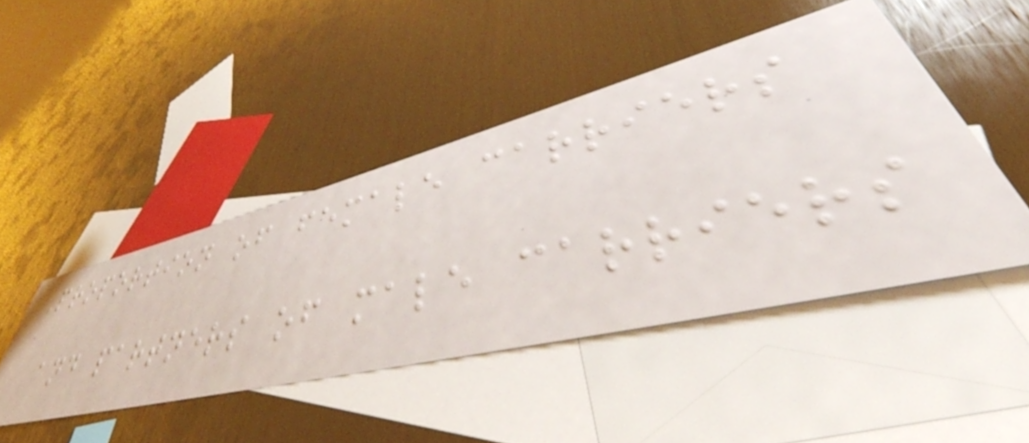Proportion of female carriers
and partners of male carriers
